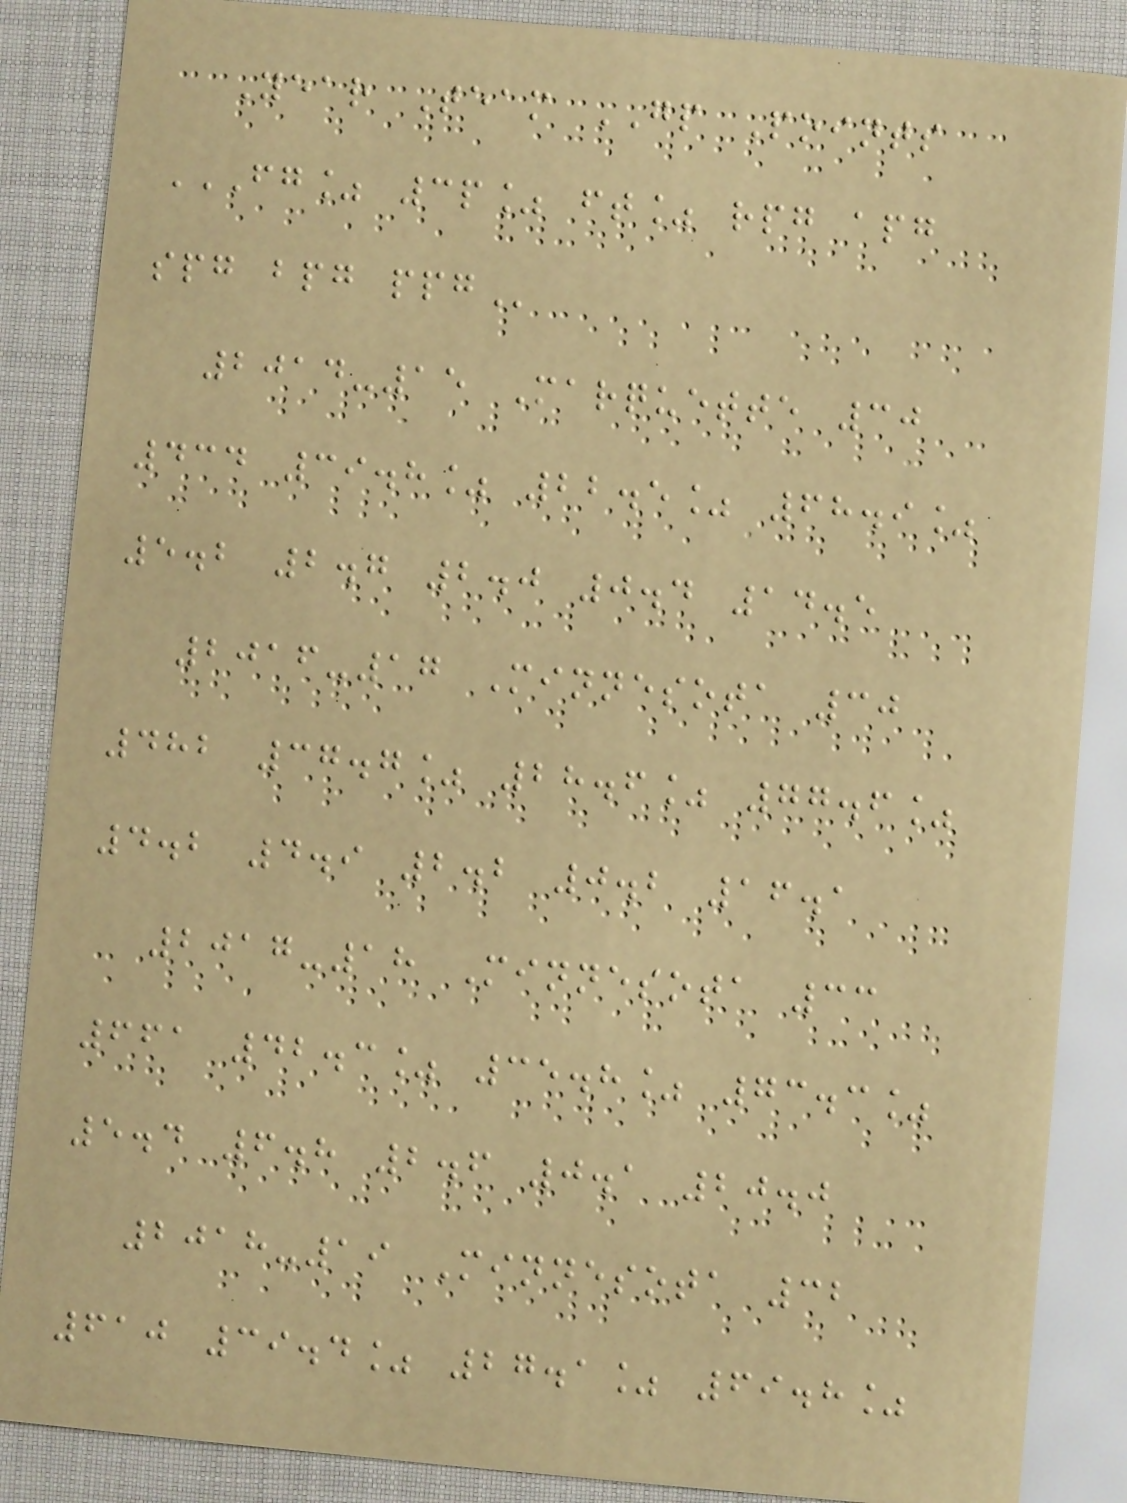Year Team GP Points
FG% 3P% FT% RPG APG
SPG BPG PPG
2014-15 Marquette 30
434 39.8% 22.5% 68.9%
5.2 2.7 2.0 0.4 14.5
2016-17 Minnesota 30
482 37.7% 28.6% 77.6%
4.2 4.9 2.2 0.2 16.1
2017-18 Minnesota 33
661 42.3% 35.8% 73.3%
5.4 6.8 2.6 0.1 20.0
2018-19 Minnesota 32
610 39.4% 27.1% 69.8%
